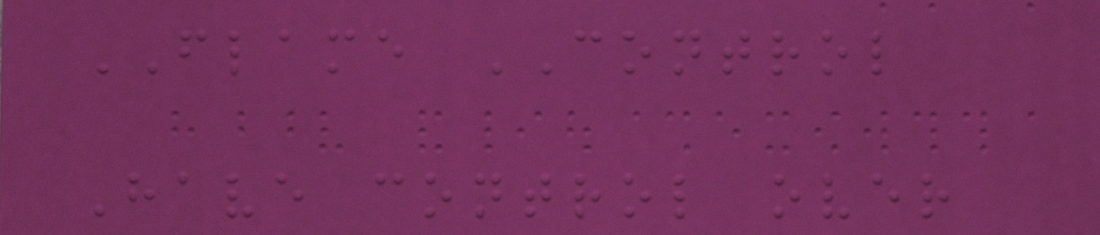FLAME CONTROL
Have control over
